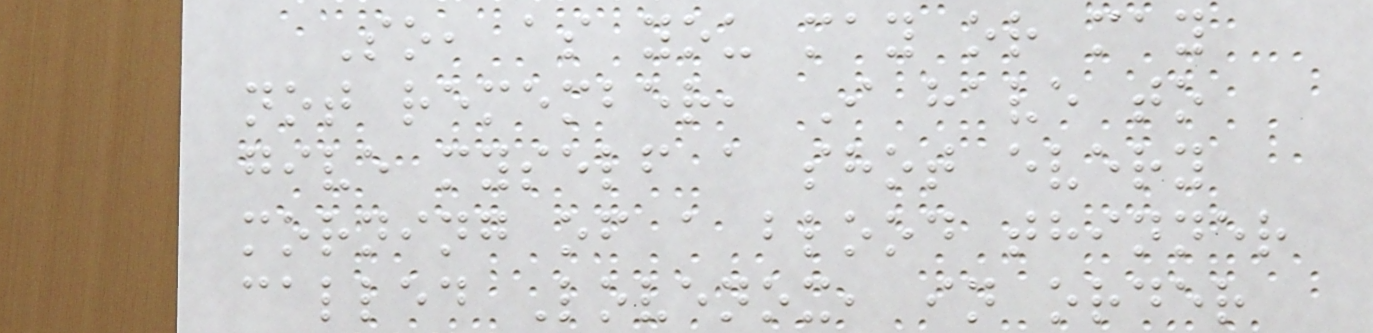So, as you may or may
not remember, I have to
give myself a shot every
morning of a blood thinner
called Lovenox, in order
